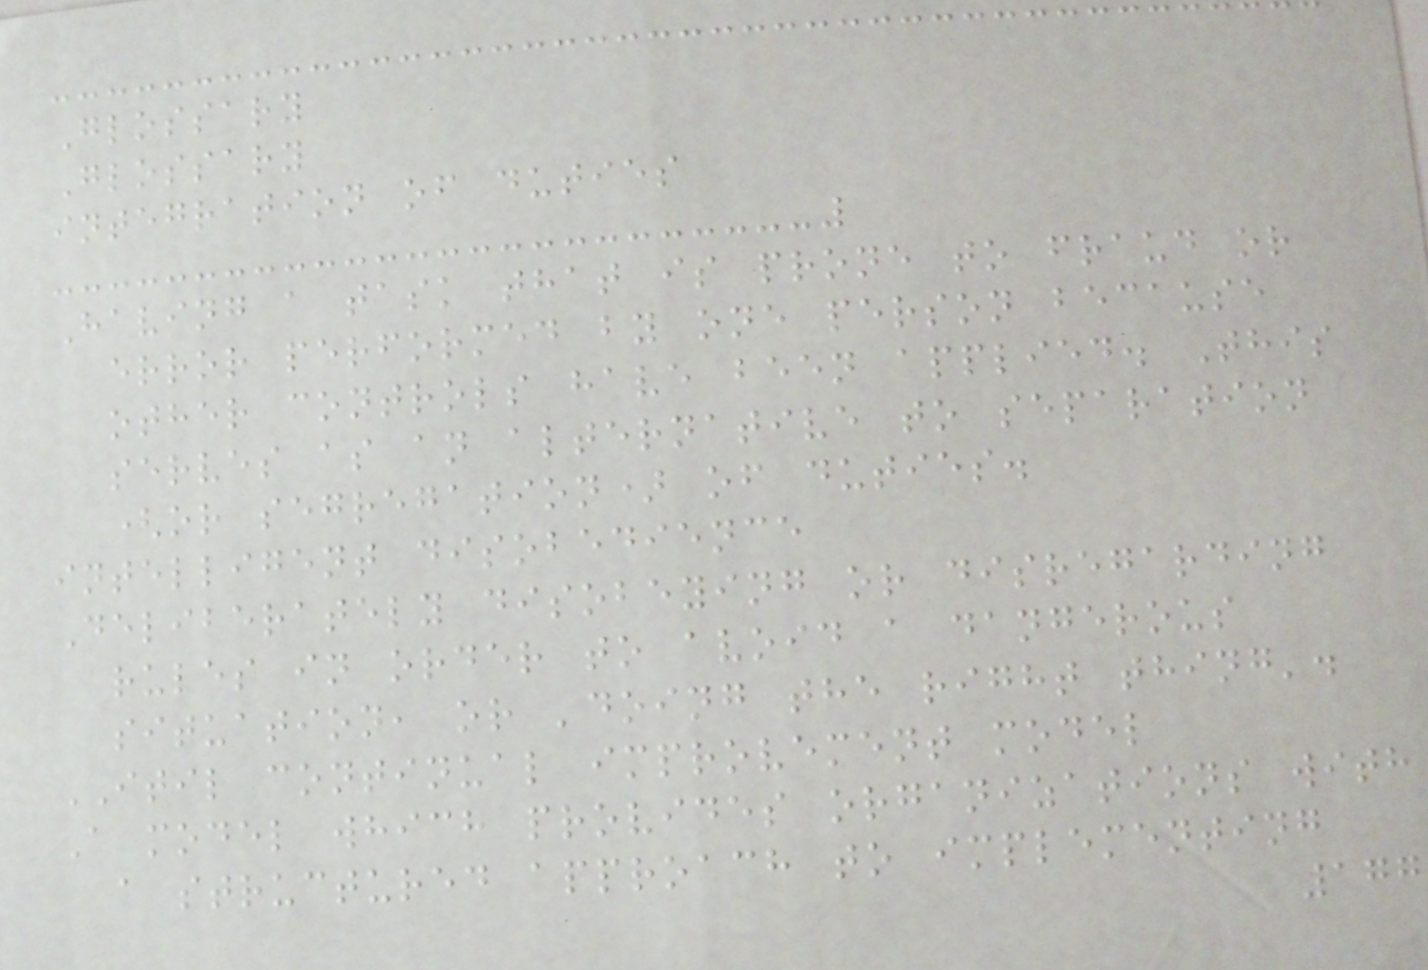Glossary
Glossary
integration of duties
Having a task that is prone to fraud or
error performed by one person because
other controls have been applied. This
serves as an alternative to separation
(or segregation) of duties.
intelligent disobedience
Deliberately disobeying or disregarding
rules in order to avoid a dangerous
situation, or 'doing the right thing'.
ITIL continual improvement model
A model which provides organizations with
a structured approach to implementing
177
